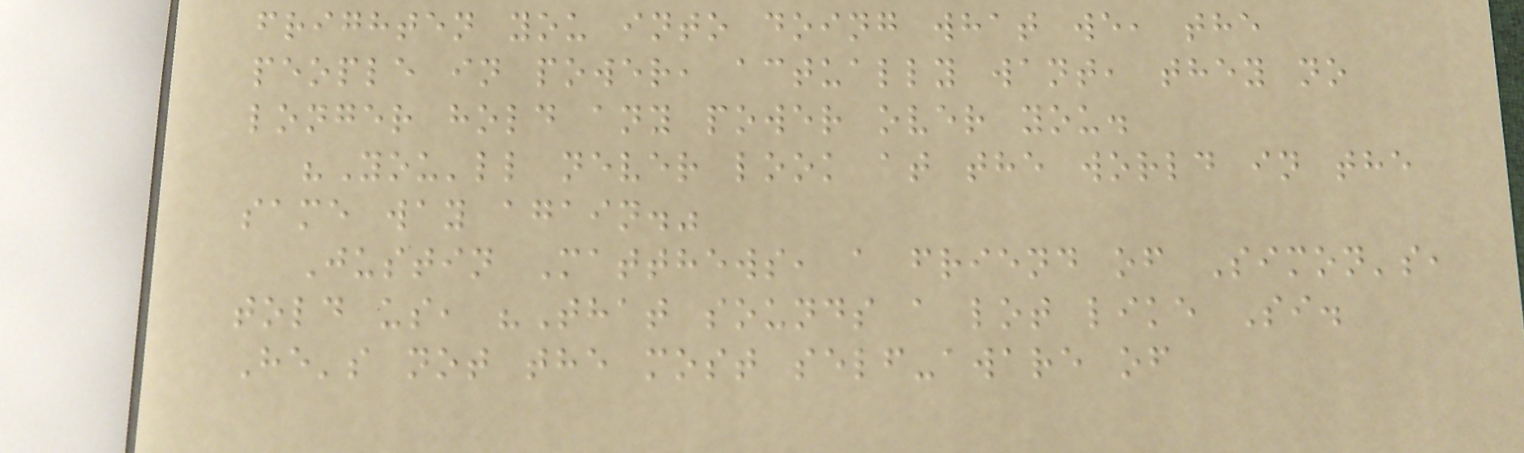frighten you into doing what we, the
people in power, actually want, they no
longer hold any power over you.
"You'll never look at the world in the
same way again."
Justin Matthews, a friend of Simon's,
told us, "That sounds a lot like Si.
He's not the most self-aware of
